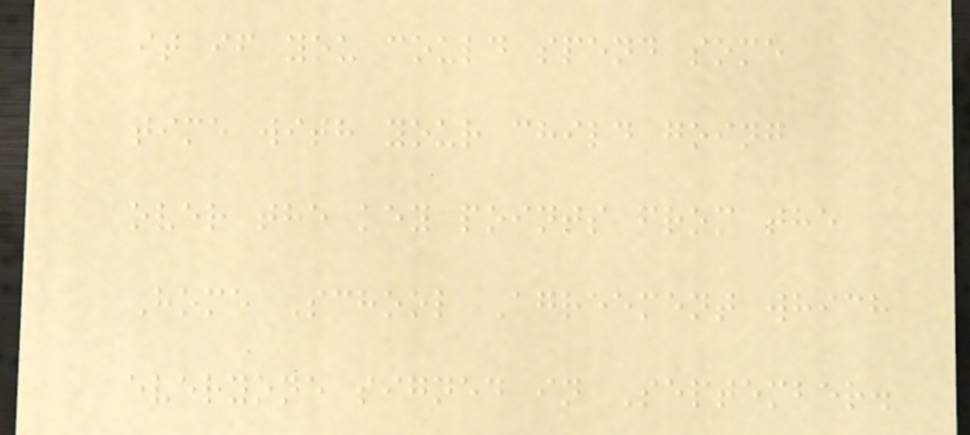it if you could spend some
time with your child going
over the key points from the
Home School Agreement which
everyone signed in September.
